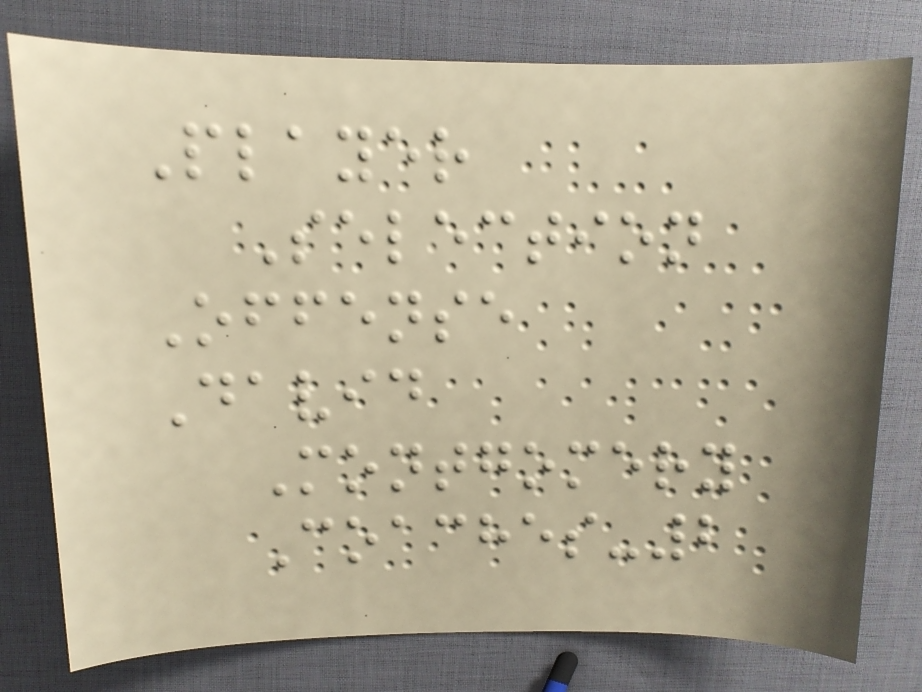Player
Selection
Offense
David
Montgomery
Coaches-2
